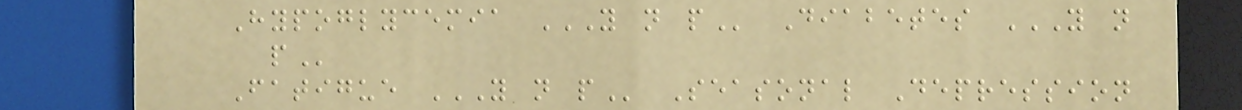Hypoglycemia Y N P Diabetes Y N
P
Fatigue Y N P Seasonal Depression
